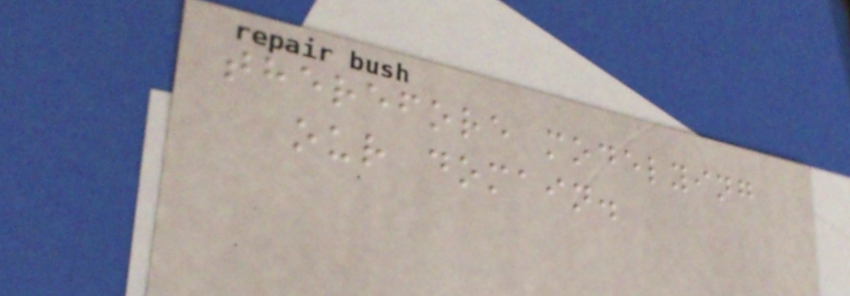therefore modelying
our domain.
